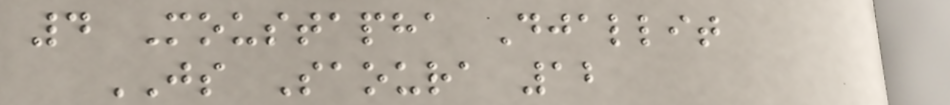4 Moustapha Djallit
JS Saoura 12
